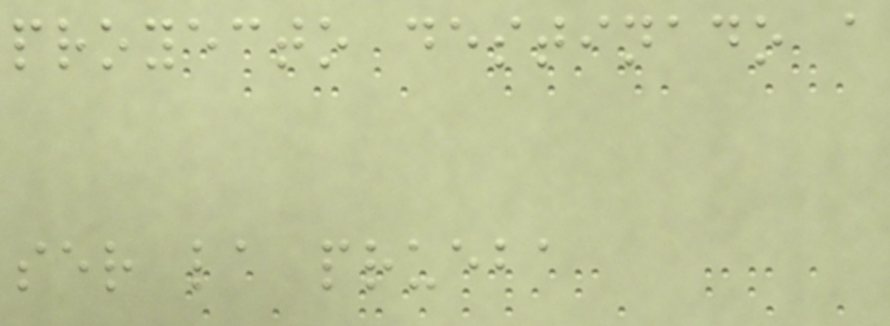proyecto destinado a
ser la prueba
